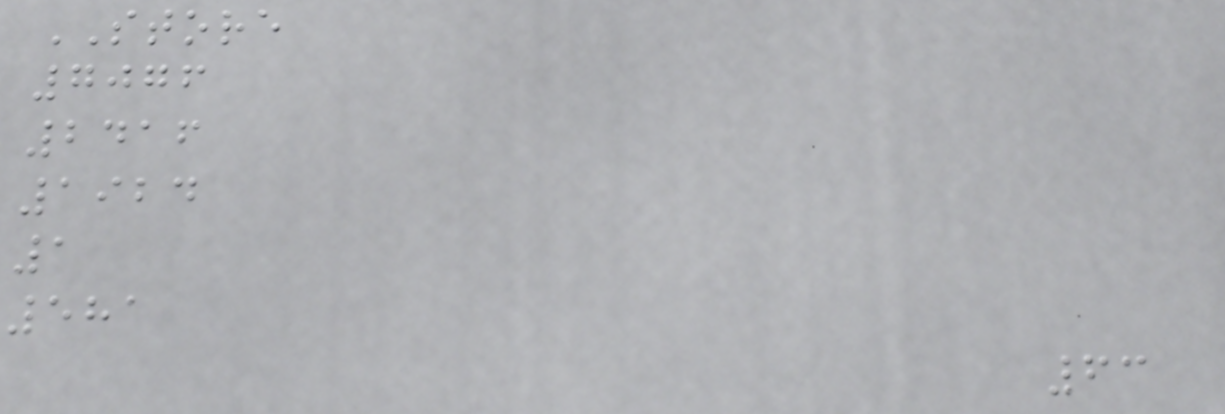STORE
7076
2416
1924
1
581
63
